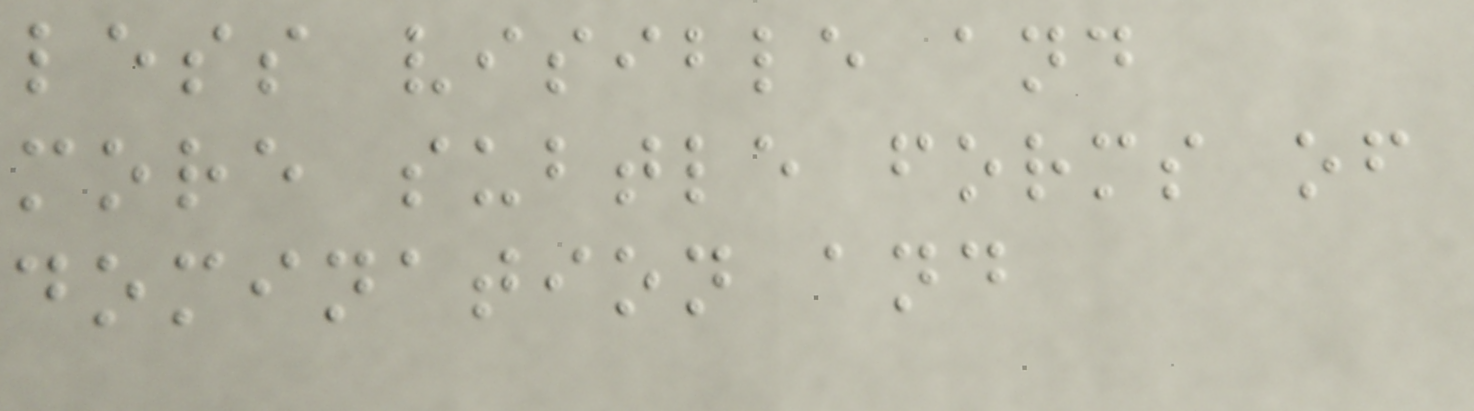less visible and
more subtle forms of
domination and
